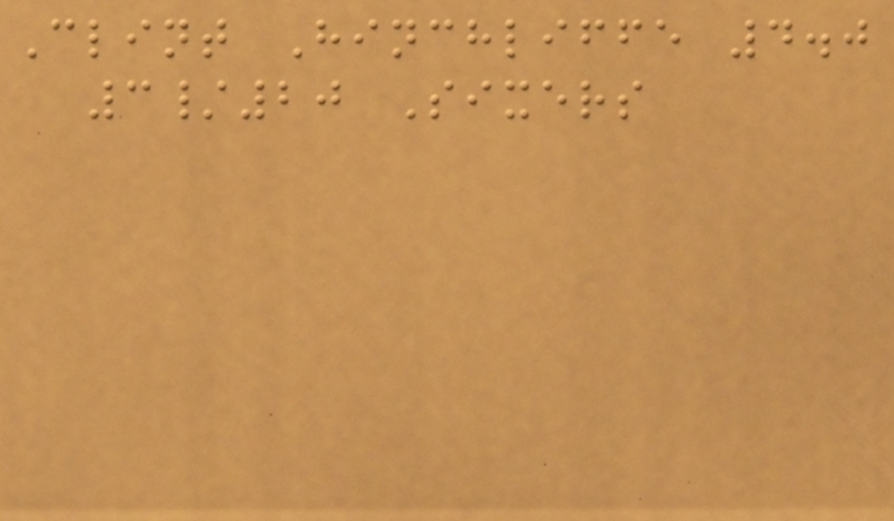Clint Hinchliffe 4.0
3/20 Sixers
